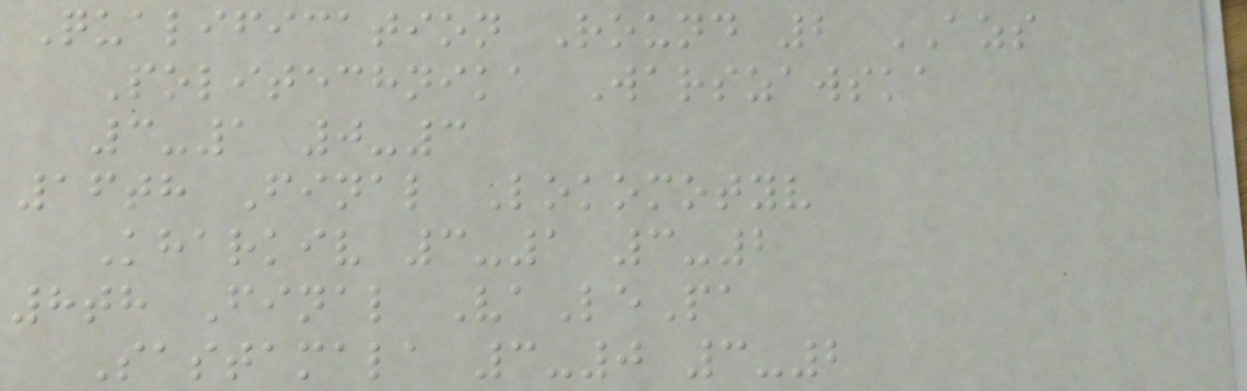Qualification Round 2 AZS
Politechnika Warszawska
3-1 0-3
16th Final Lokomotyv
Kharkiv 3-1 3-2
8th Final VaLePa
Sastamala 3-0 3-2
